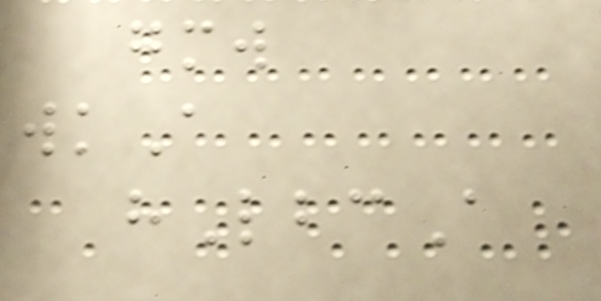gmw
wkA
hLbcA
